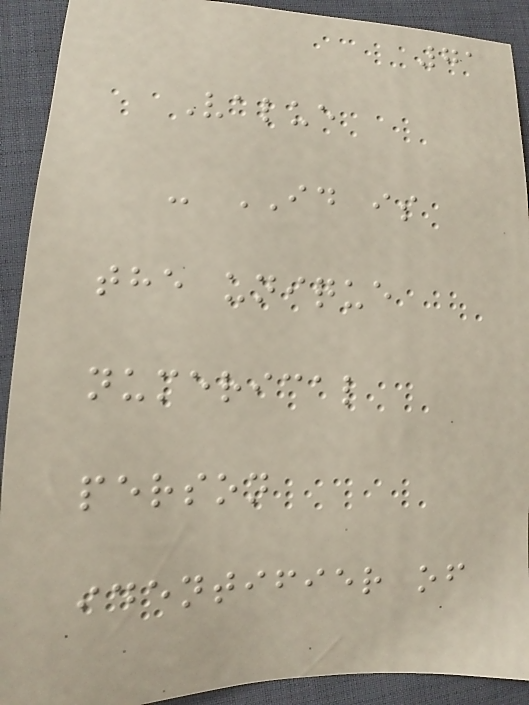71
Value
- ID is
the unique
numerical
person
identifier of
